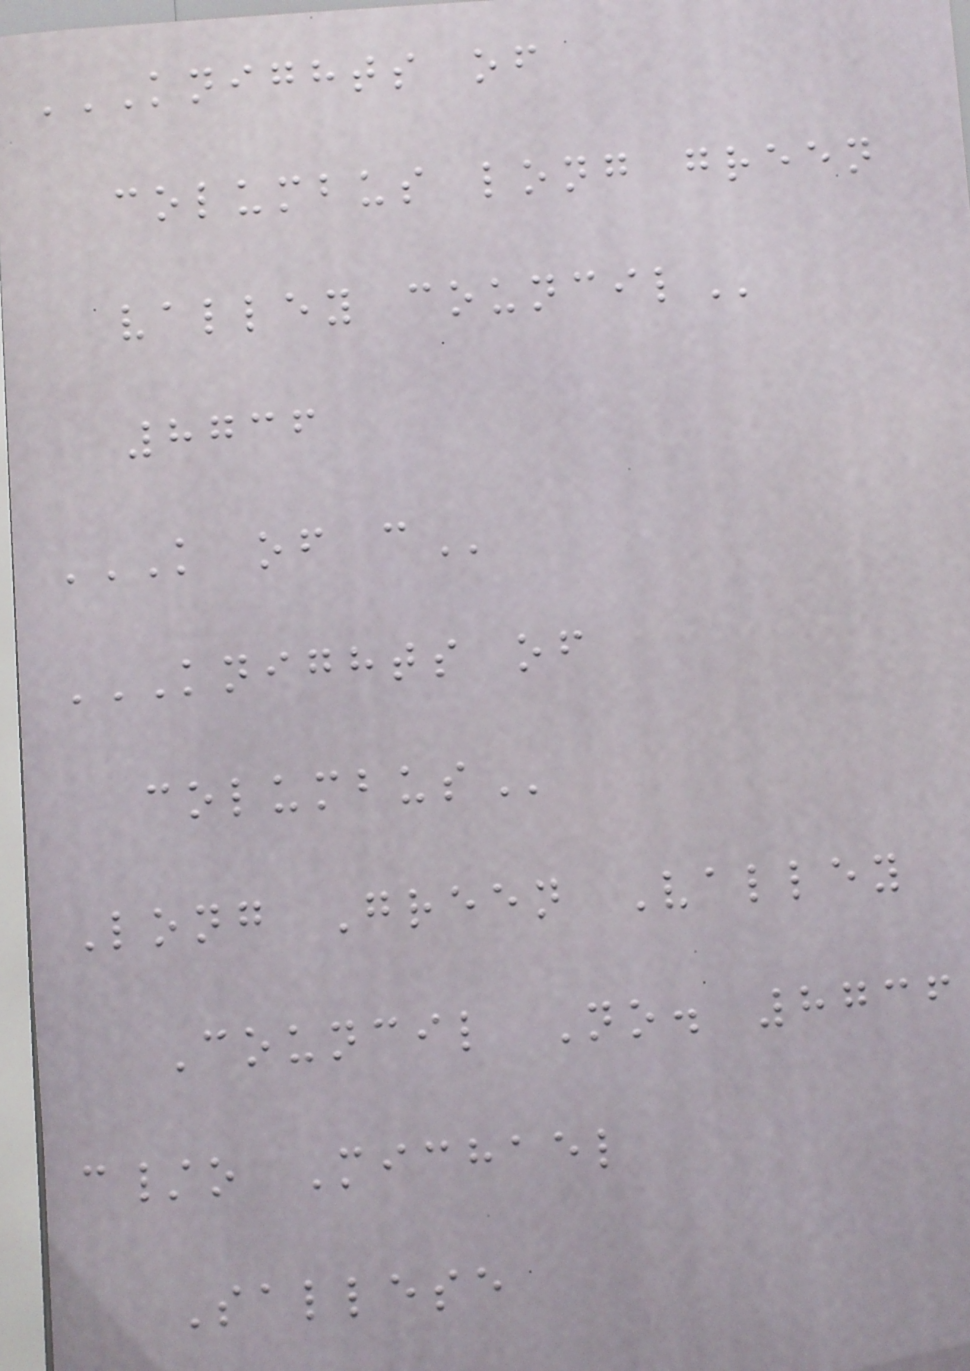KNIGHTS OF
COLUMBUS LONG GREEN
VALLEY COUNCIL
8736
K OF C
KNIGHTS OF
COLUMBUS
Long Green Valley
Council No. 8736
c/o Michael
Sallese
